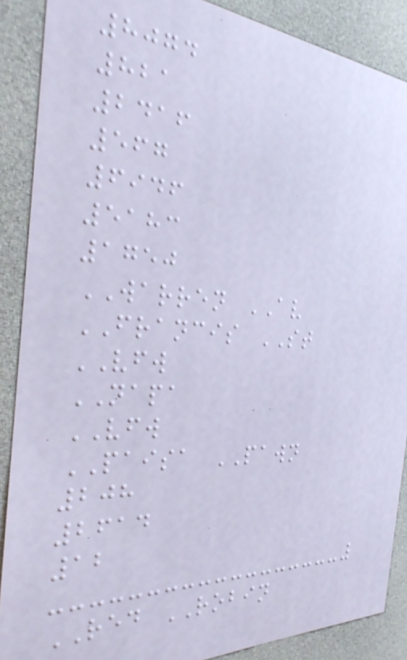8074
821
2416
567
6946
5183
1750
WARREN AV
FRANCIS ST
VFW
NAPA
VFW
PAISA PAWN
208
2614
12
RED ROBIN
